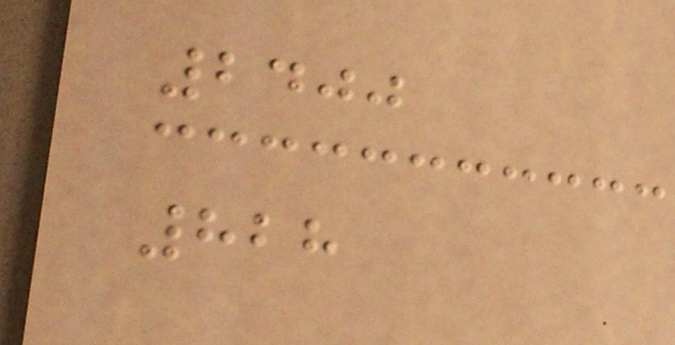2400
828
